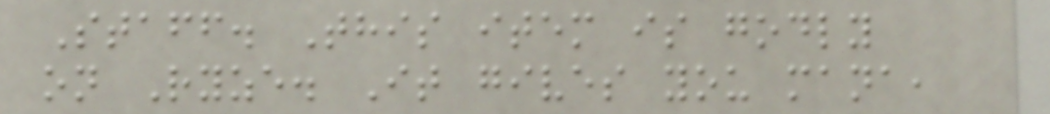Staff. This item is godly
on Ryze. It gives you mana,
